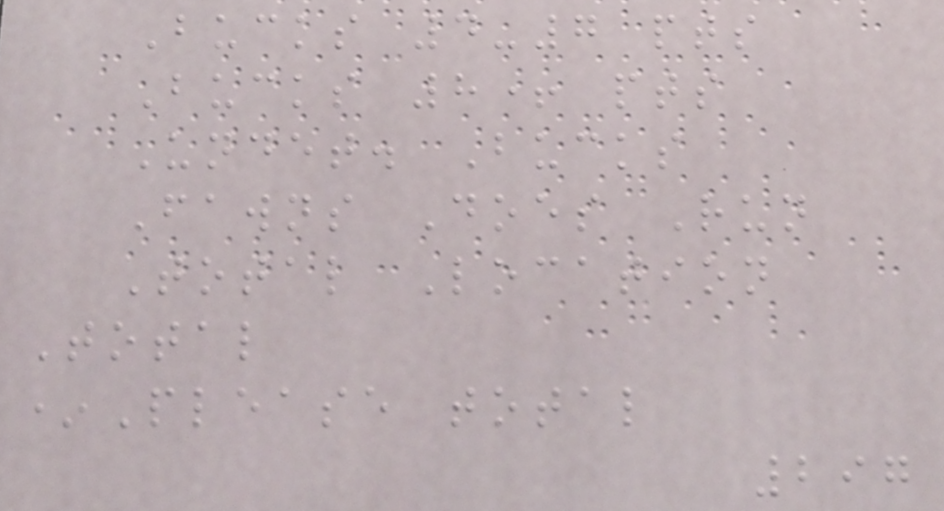Bucks 4-7 pts
Bucks 8+ pts
Undet. Bucks
Fawns Does Run
Total Location
Total
*Please total
297
